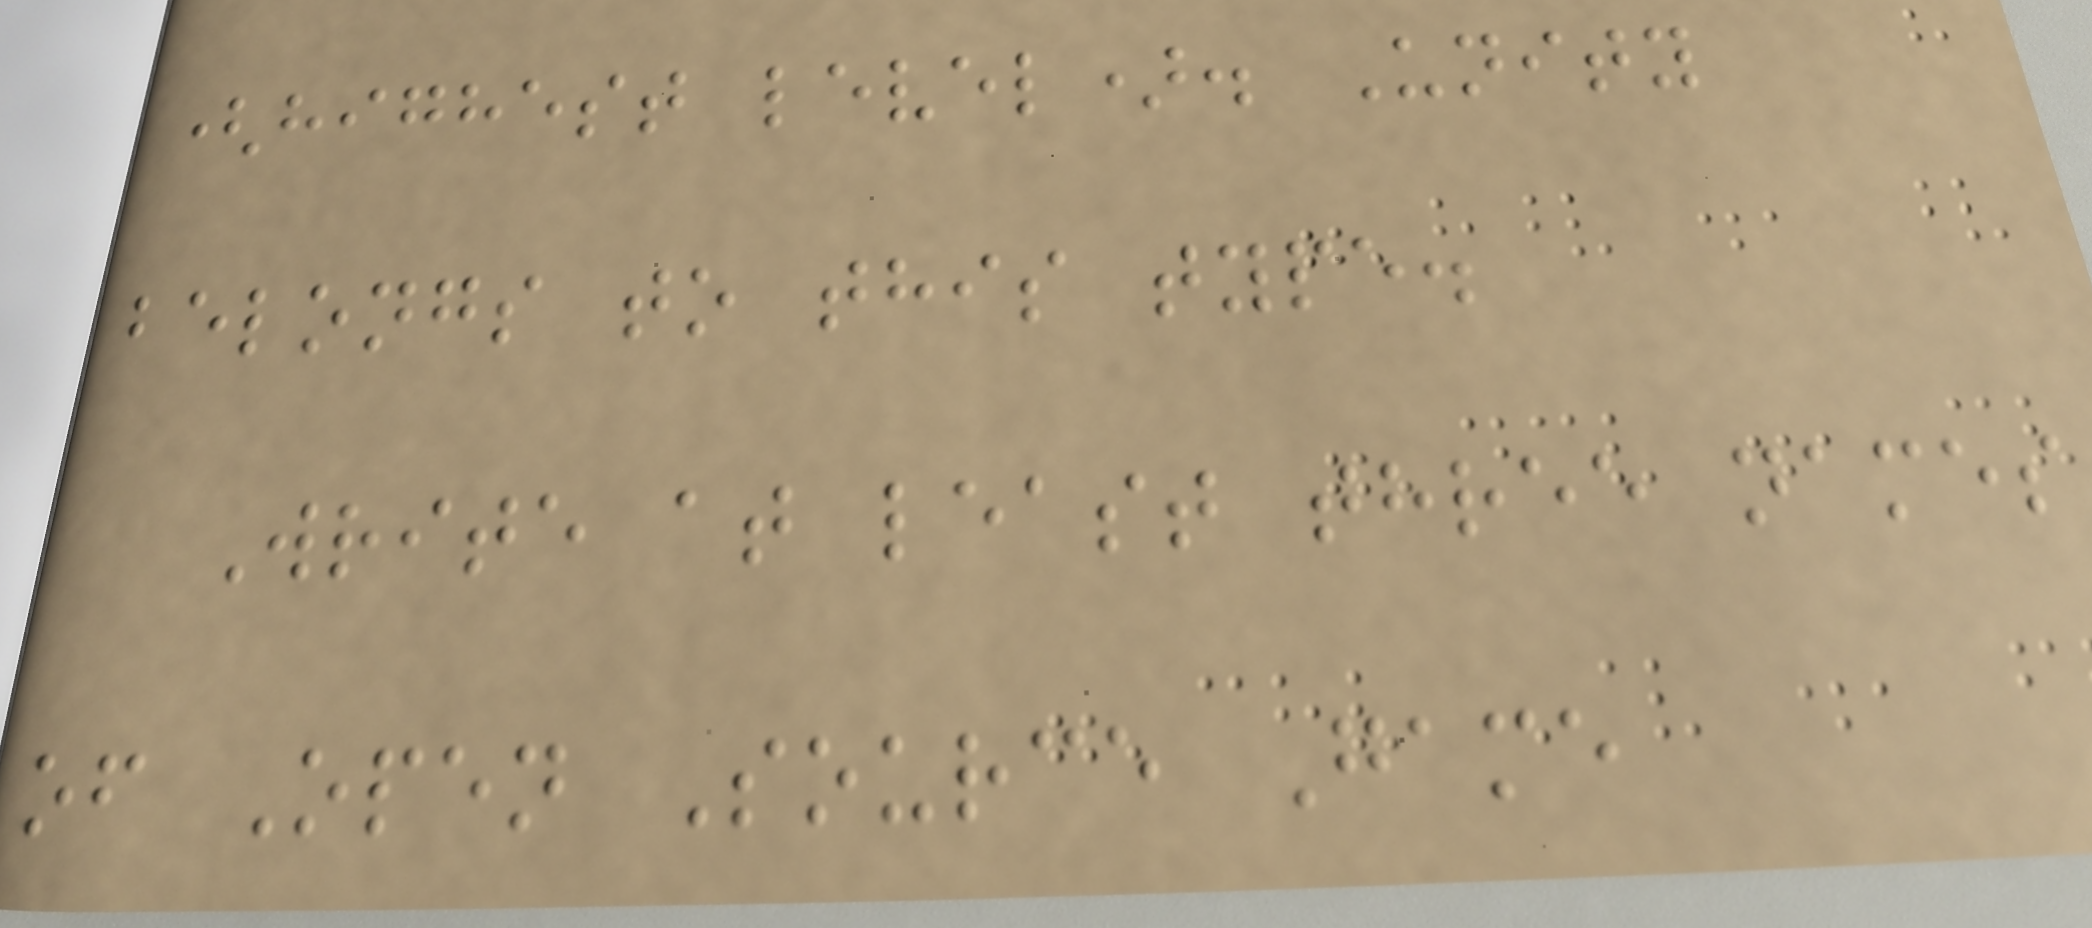(highest level). Unity
belongs to this type.
Write at least three names
of Open Source Game
